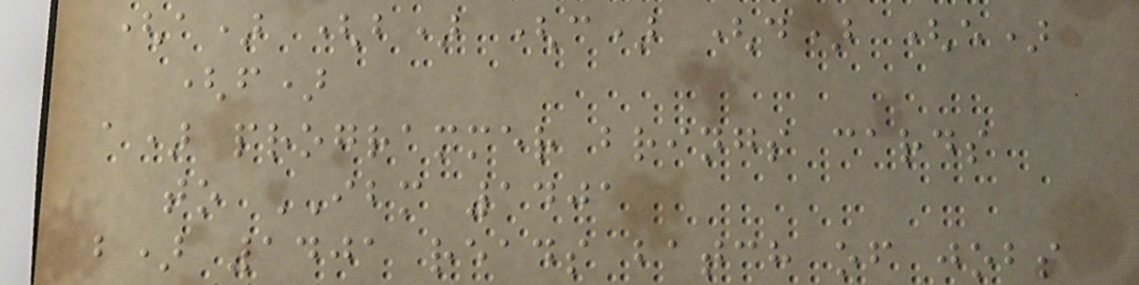(a) (b) (c) (d) (e)
(f)
a) programmer brings cards
to IBM 1401
b) 1401 reads batch of jobs
